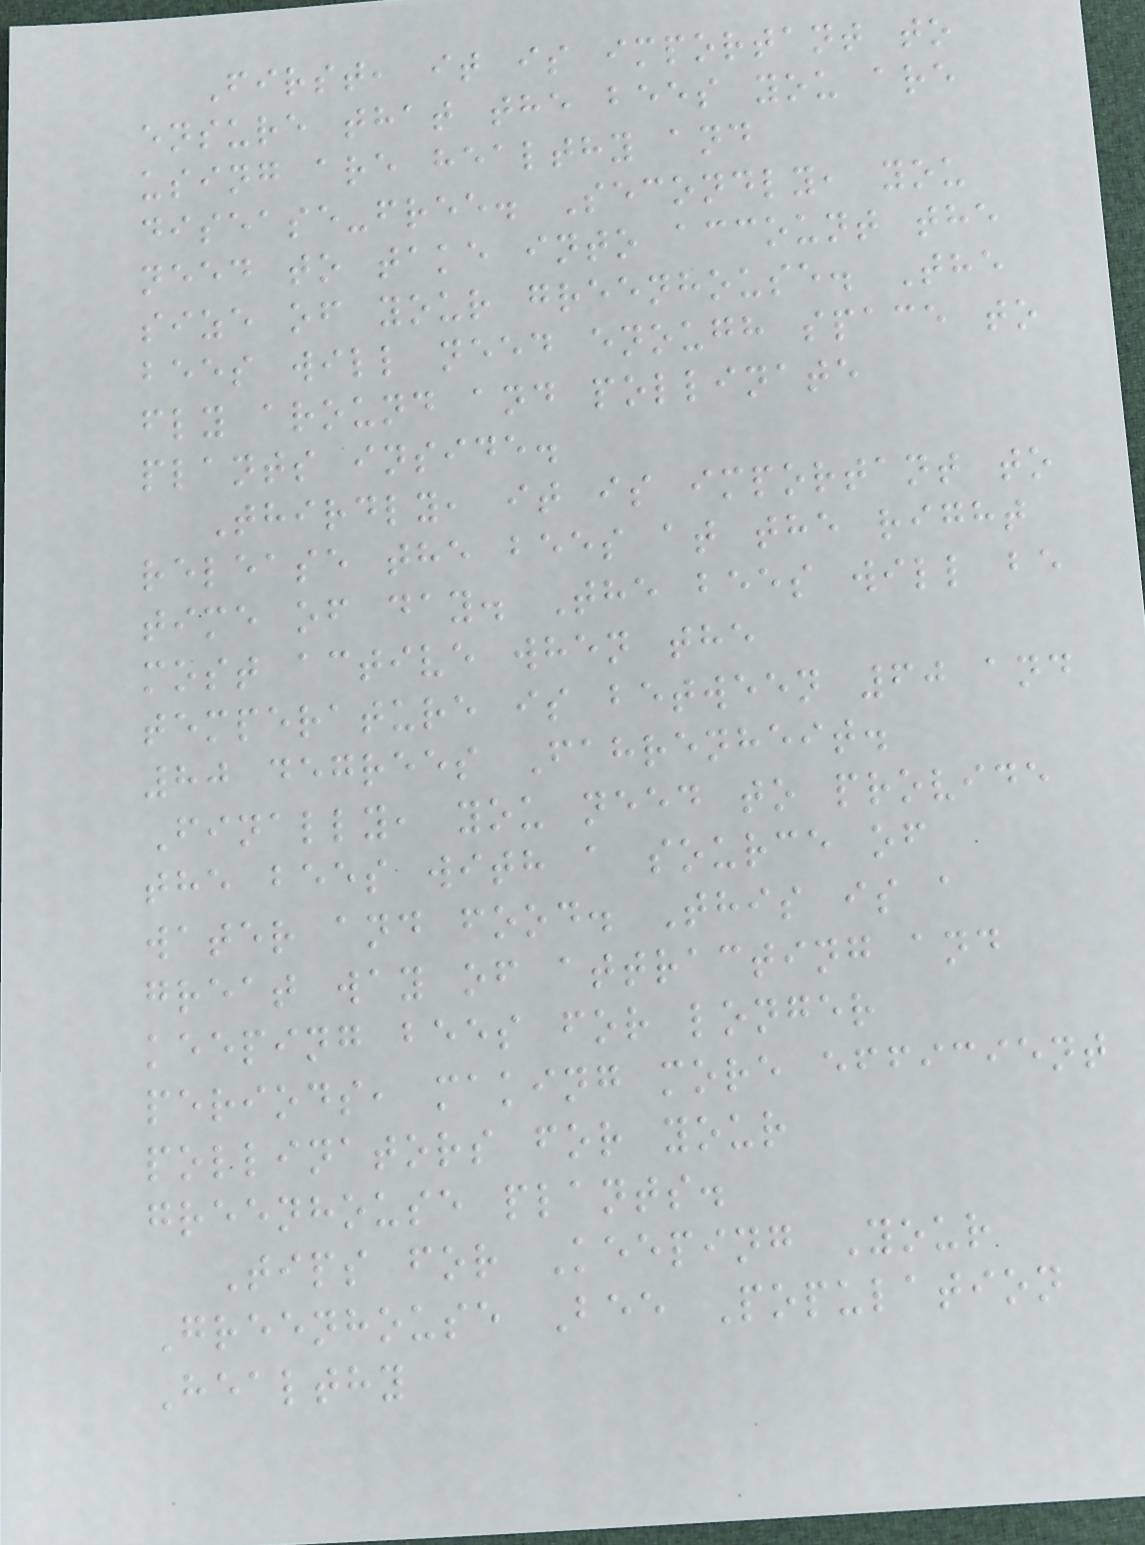First, it is important to
ensure that the bees you are
using are healthy and
disease-free. Secondly, you
need to take into account the
size of your greenhouse. The
bees will need enough space to
fly around and pollinate
plants inside.
Thirdly, it is important to
release the bees at the right
time of day. The bees will be
most active when the
temperature is between 60 and
80 degrees Fahrenheit.
Finally, you need to provide
the bees with a source of
water and food. This is a
great way of attracting and
keeping bees for longer
periods, making more efficient
pollinators for your
greenhouse plants.
Tips for Keeping Your
Greenhouse Bee Population
Healthy
